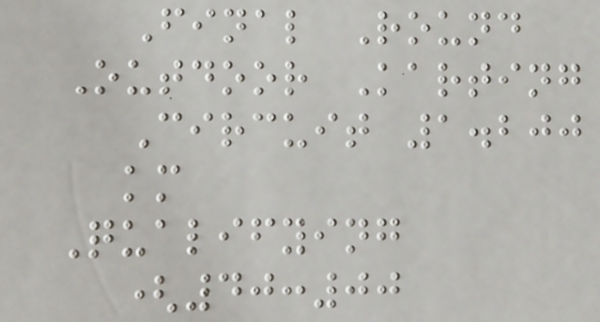Final Round
Outdoor Karting
Circuit 1.200
km
Qualifying
(40:00
